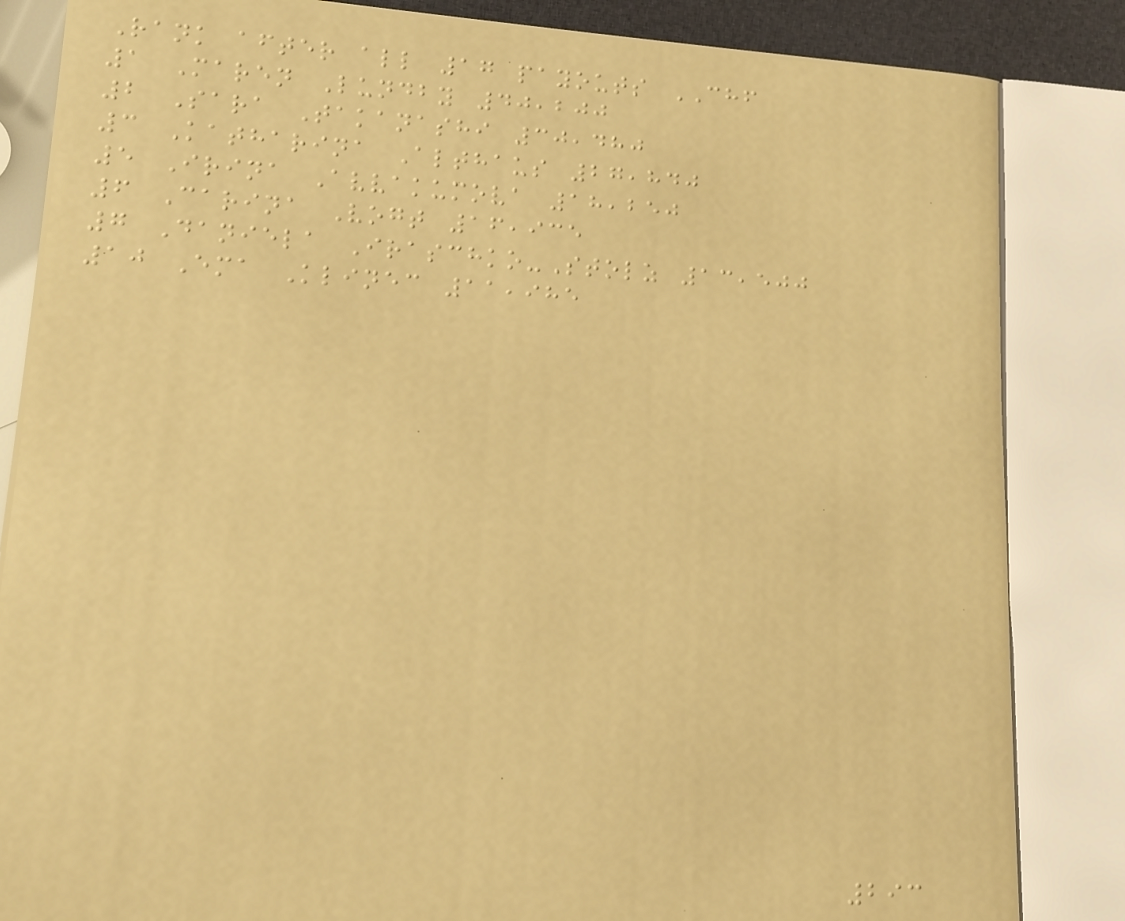Rank after all 17 payouts CHF
1 Maren Lundby 40,200
2 Sara Takanashi 30,480
3 Katharina Althaus 27,840
5 Irina Avvakumova 18,250
6 Carina Vogt 16,935
7 Daniela Iraschko-Stolz 13,500
10 Ema Klinec 11,985
293
